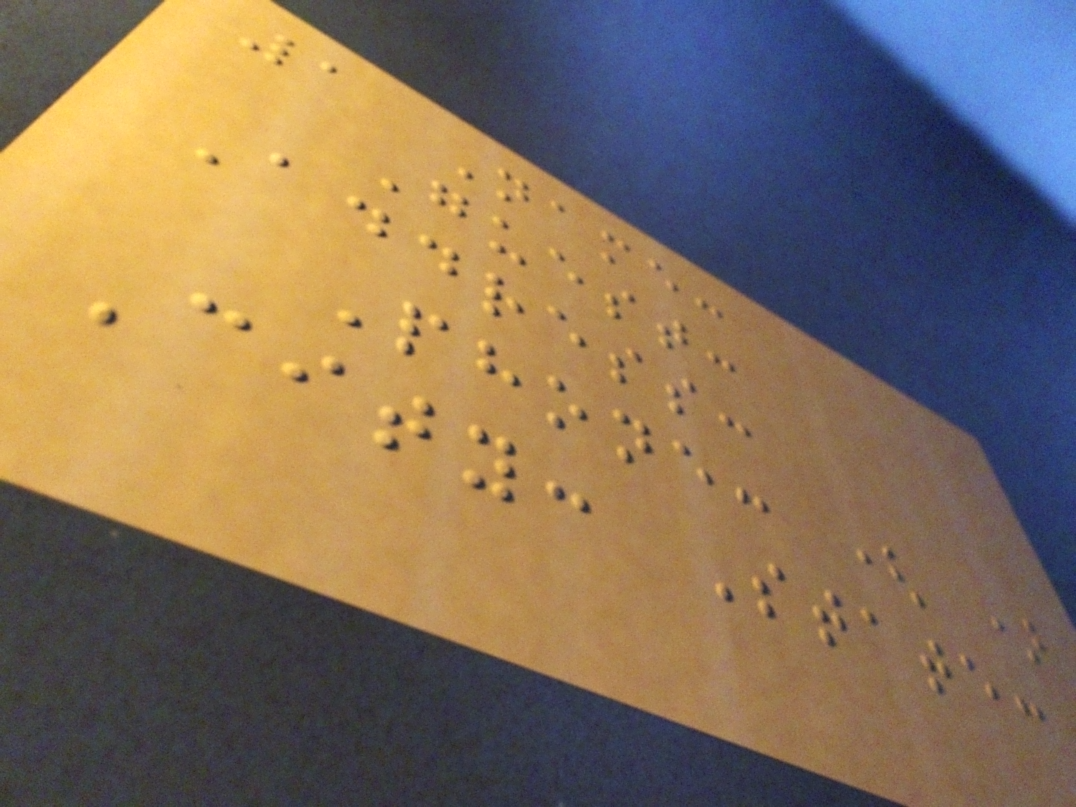1 Name:
Guest:
Address:
Phone: ( )
City: State:
